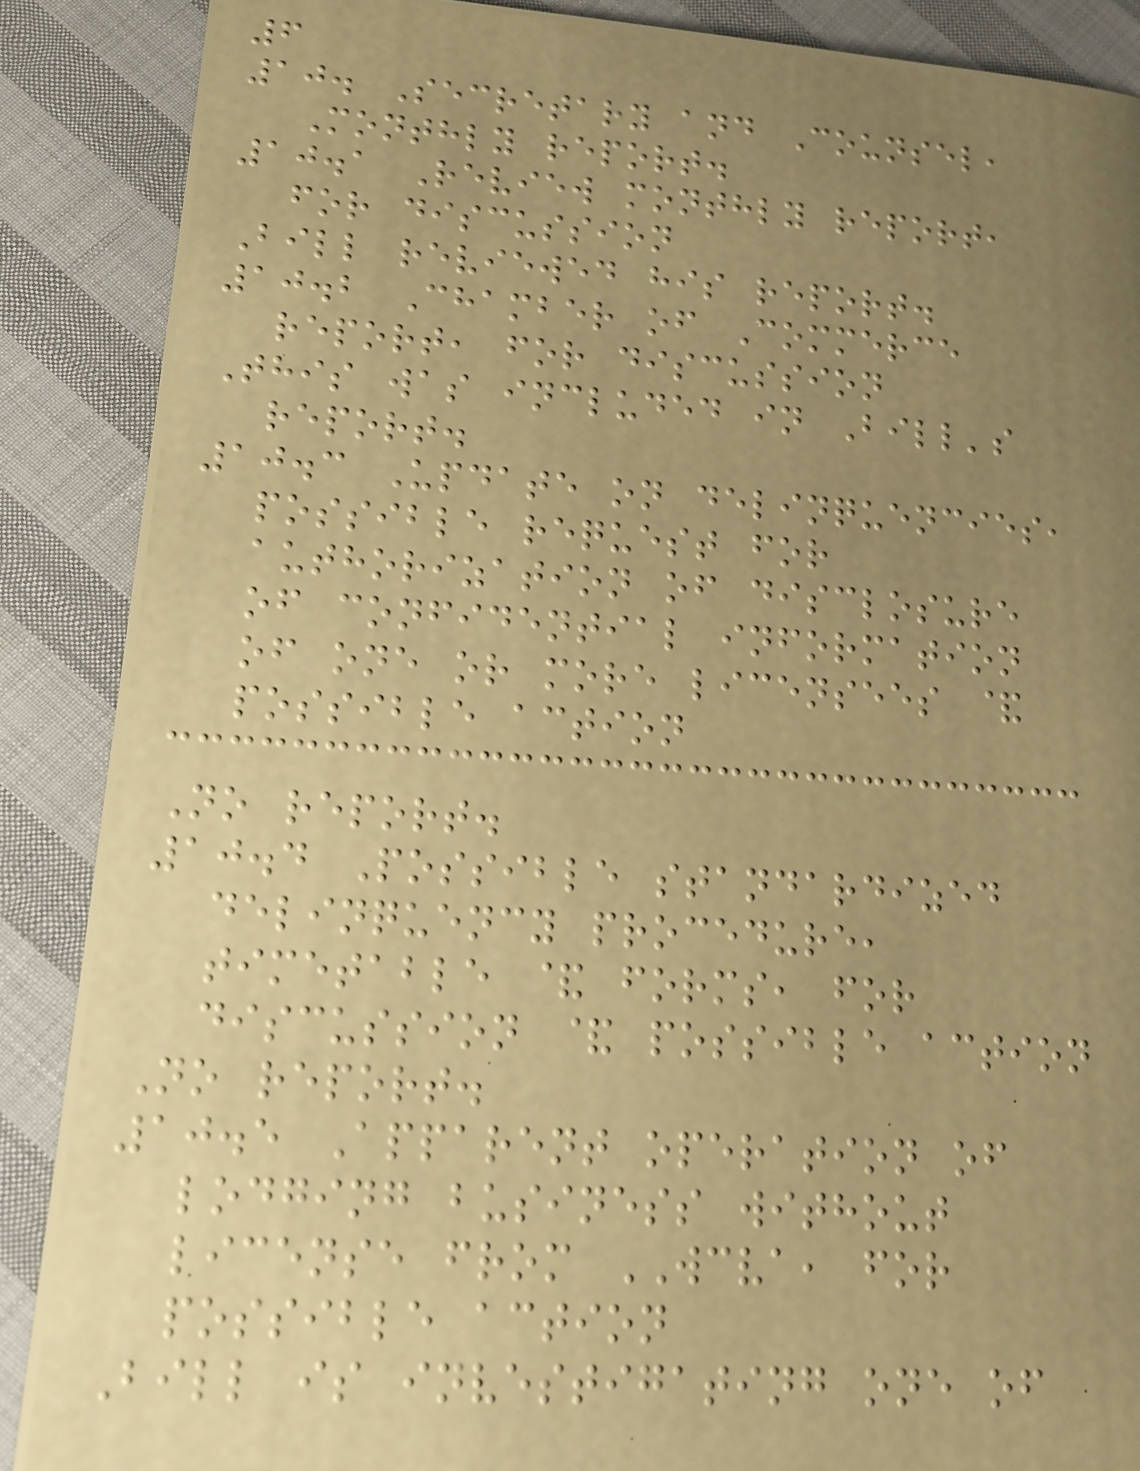6
10. Secretary and Counsel,
Monthly report.
10.1 Review monthly report,
for discussion
Bill reviewed his report.
10.2 Chamber of Commerce
report, for discussion
This was included in Bill's
report.
10.3 Update on delinquencies,
possible request for
authorization of disclosure
of confidential information
of one or more licensees &
possible action
No report.
10.4 Possible standardized
delinquency procedure,
timetable & forms, for
discussion & possible action
No report.
10.5 Apparent operation of
lodging business without
license from WCVA, for
possible action
Bill is investigating one of
